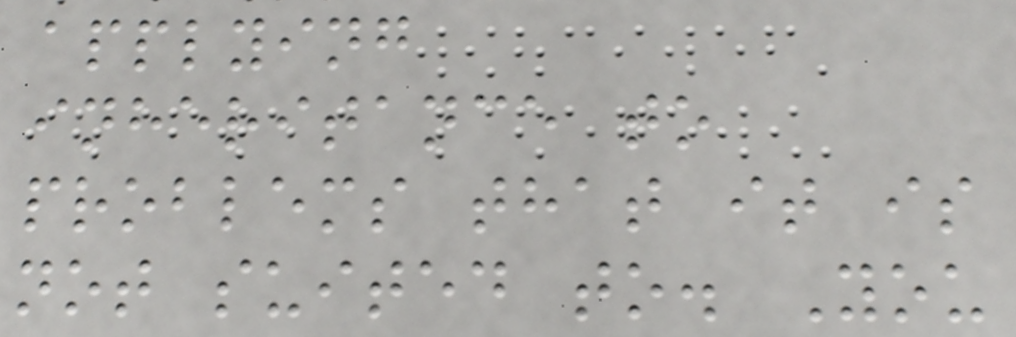applying
inheritance to
problems that it is
not suited to. You
